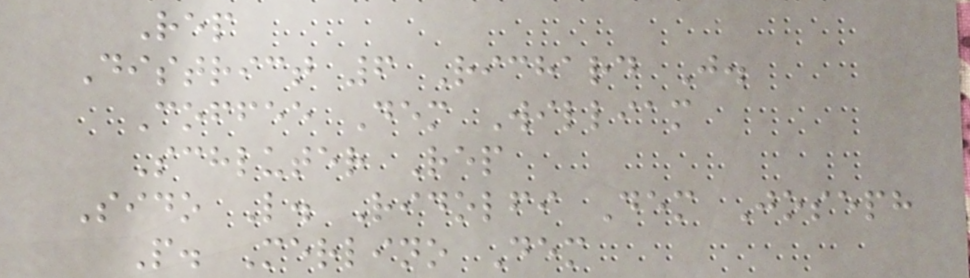Rep
District 6 Richard J.
Coffee Dem William
Schluter Rep
Sido L. Ridolfi Dem Joseph
P. Merlino Dem
